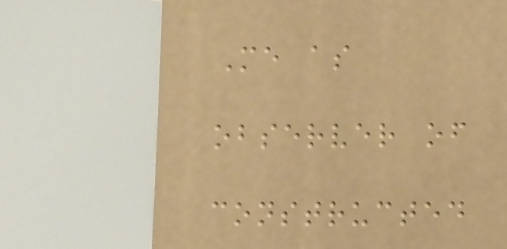Me as
observer of
constructed
